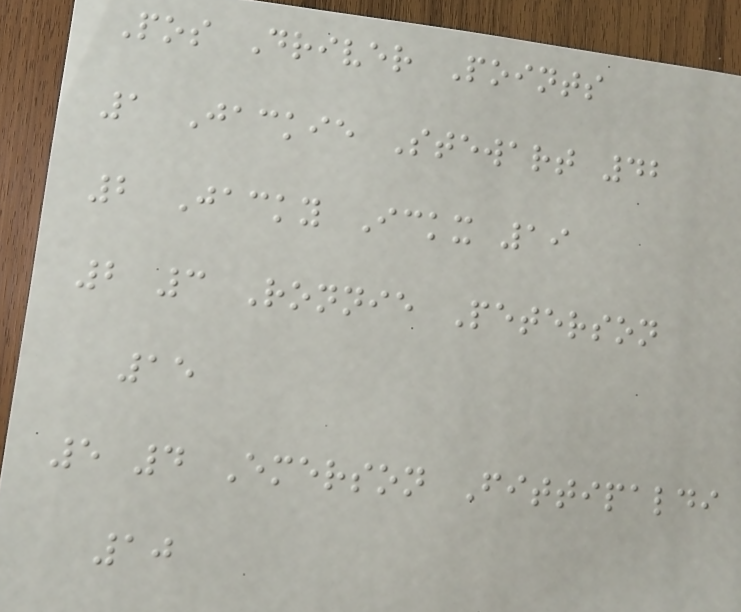Pos Driver Points
1 Jackie Stewart 42
2 Jacky Ickx 19
2 3 Ronnie Peterson
15
5 4 Emerson Fittipaldi
10
